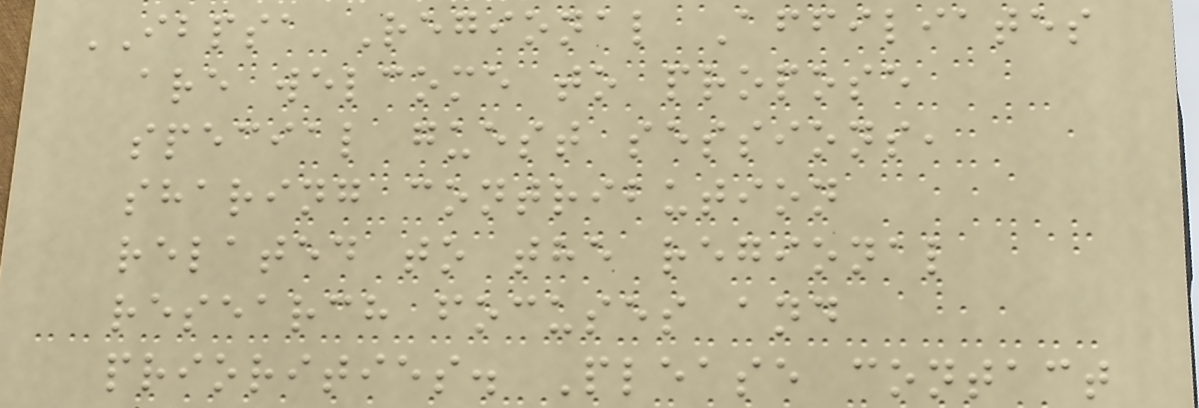IBPSA Regional Affiliates
are welcome to propose
special guest sessions,
sharing contribution
related to the regional
research focuses and
priorities. Please contact
